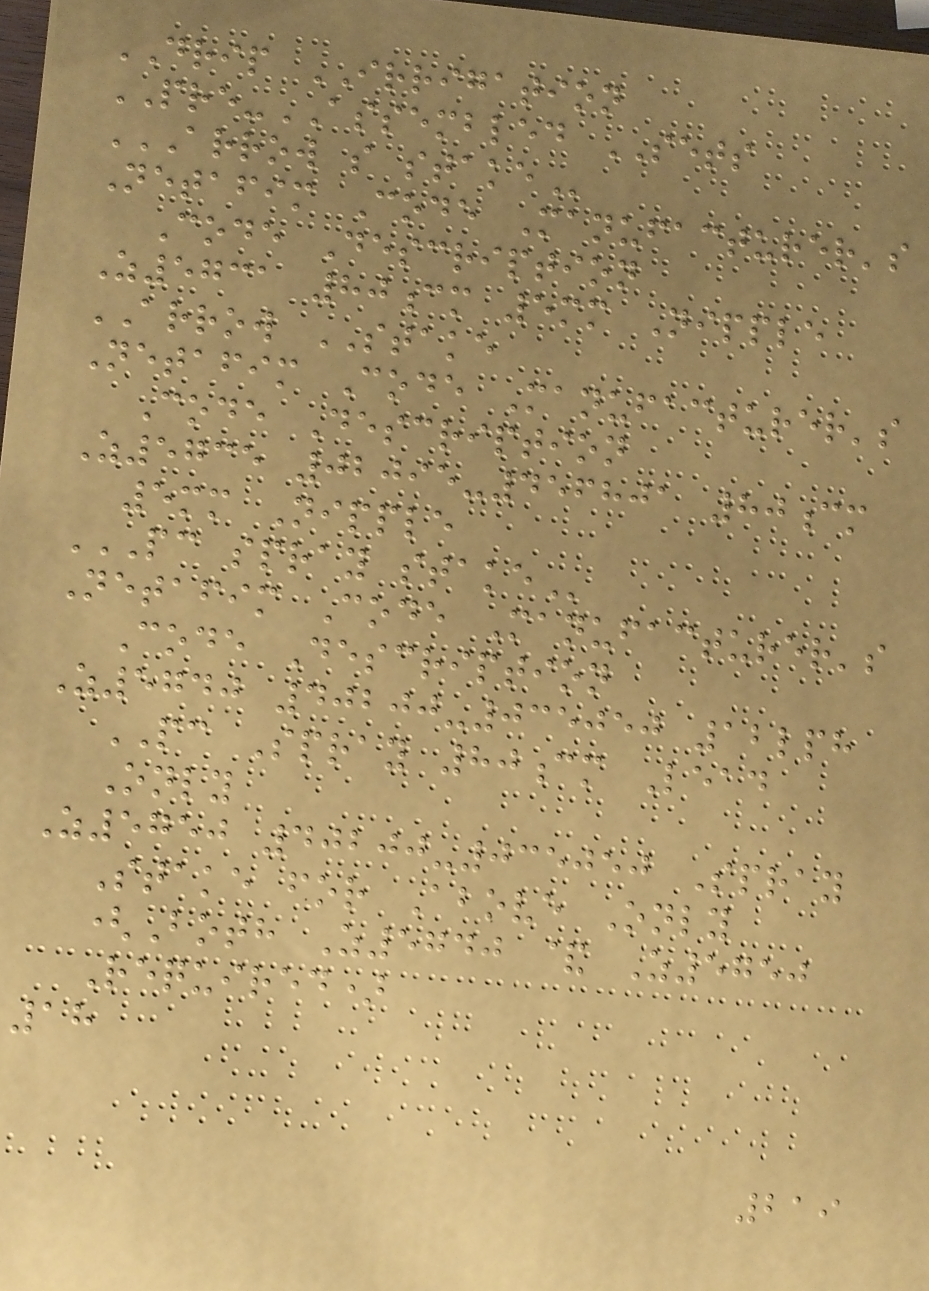DRIP IRRIGATION
PRE-ASSEMBLED SETS
ARROW S STAKE
Netafim Code Manufacturer's
Code Description
Z5731 80cm 5mm Nipple
ARROW STAKE
Netafim Code Manufacturer's
Code Description
Z5735 02095-456801 80cm
5mm Nipple
PC SPRAY STAKE
Netafim Code Manufacturer's
Code Description
Z5740 40200-035050 12lph
PC Spray 80cm Lead
Only
Z5750 40200-035050 Spray
Stake for Above Only
(Both Z5740 & Z5750
Required)
18
219
